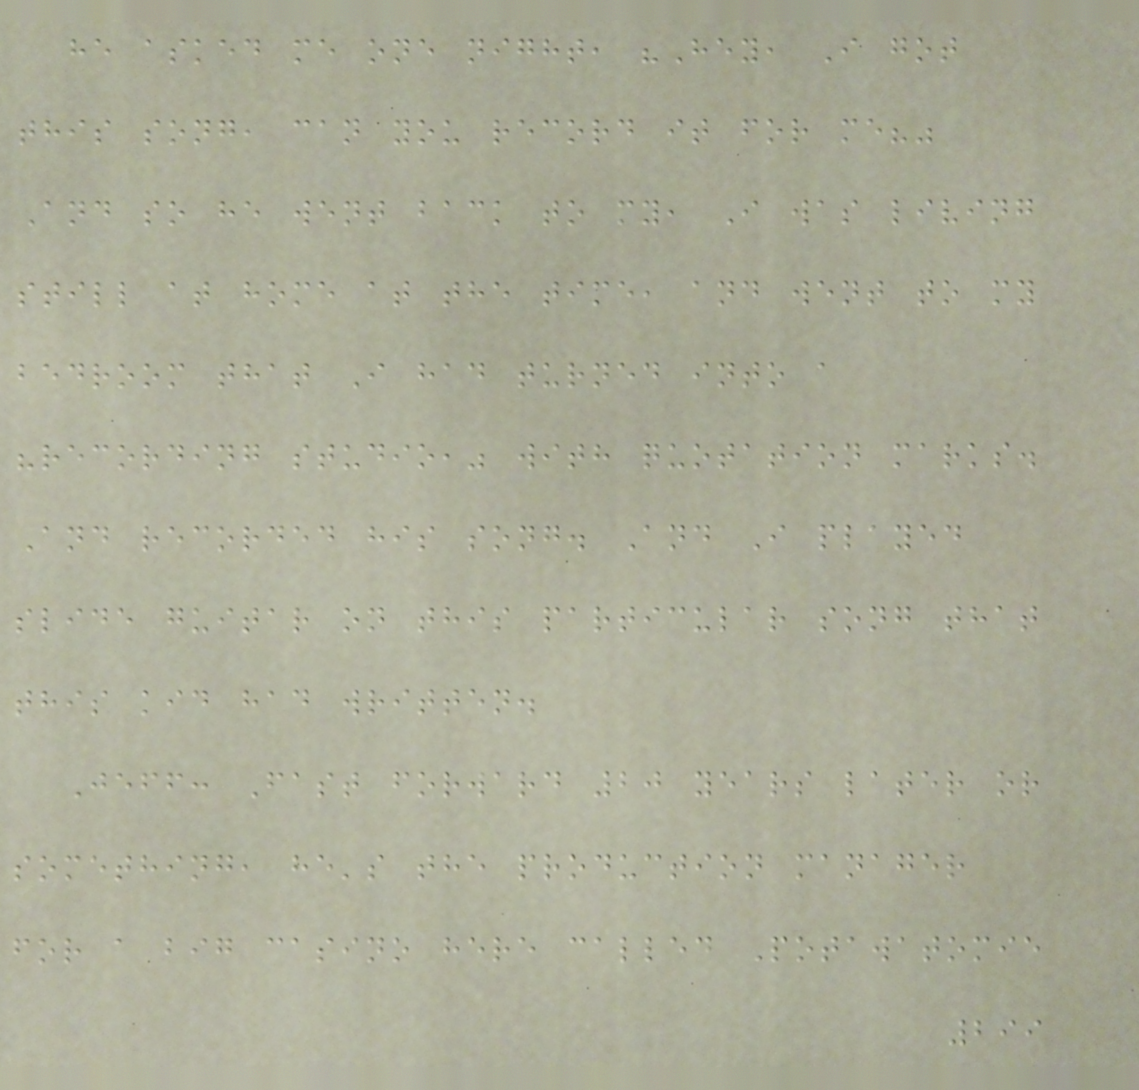he asked me one night, "Hey, I got
this song, can you record it for me?"
And so he went back to my, I was living
still at home at the time, and went to my
bedroom that I had turned into a
"recording studio," with quotation marks.
And recorded his song. And I played
slide guitar on this particular song that
this kid had written.
Jeff: Fast forward 20 years later or
something, he's the production manager
for a big casino here called Potawatomie
299
